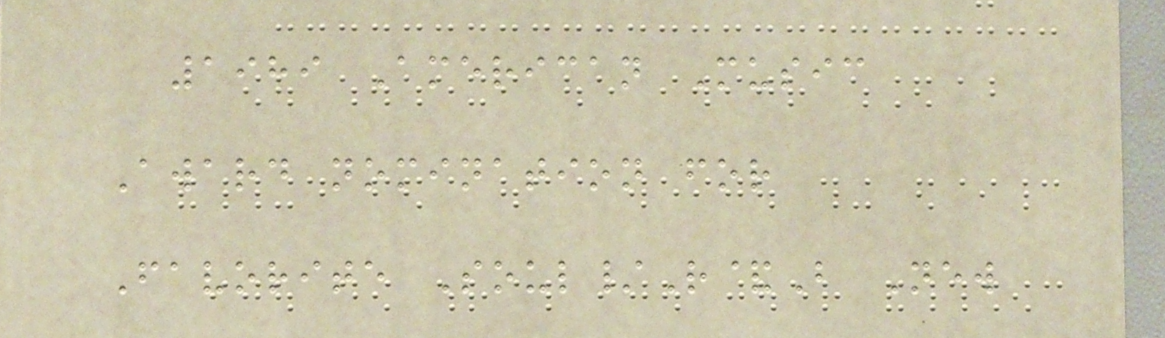1989 American Music
Award nomination for
Favorite Soul/R&B New
